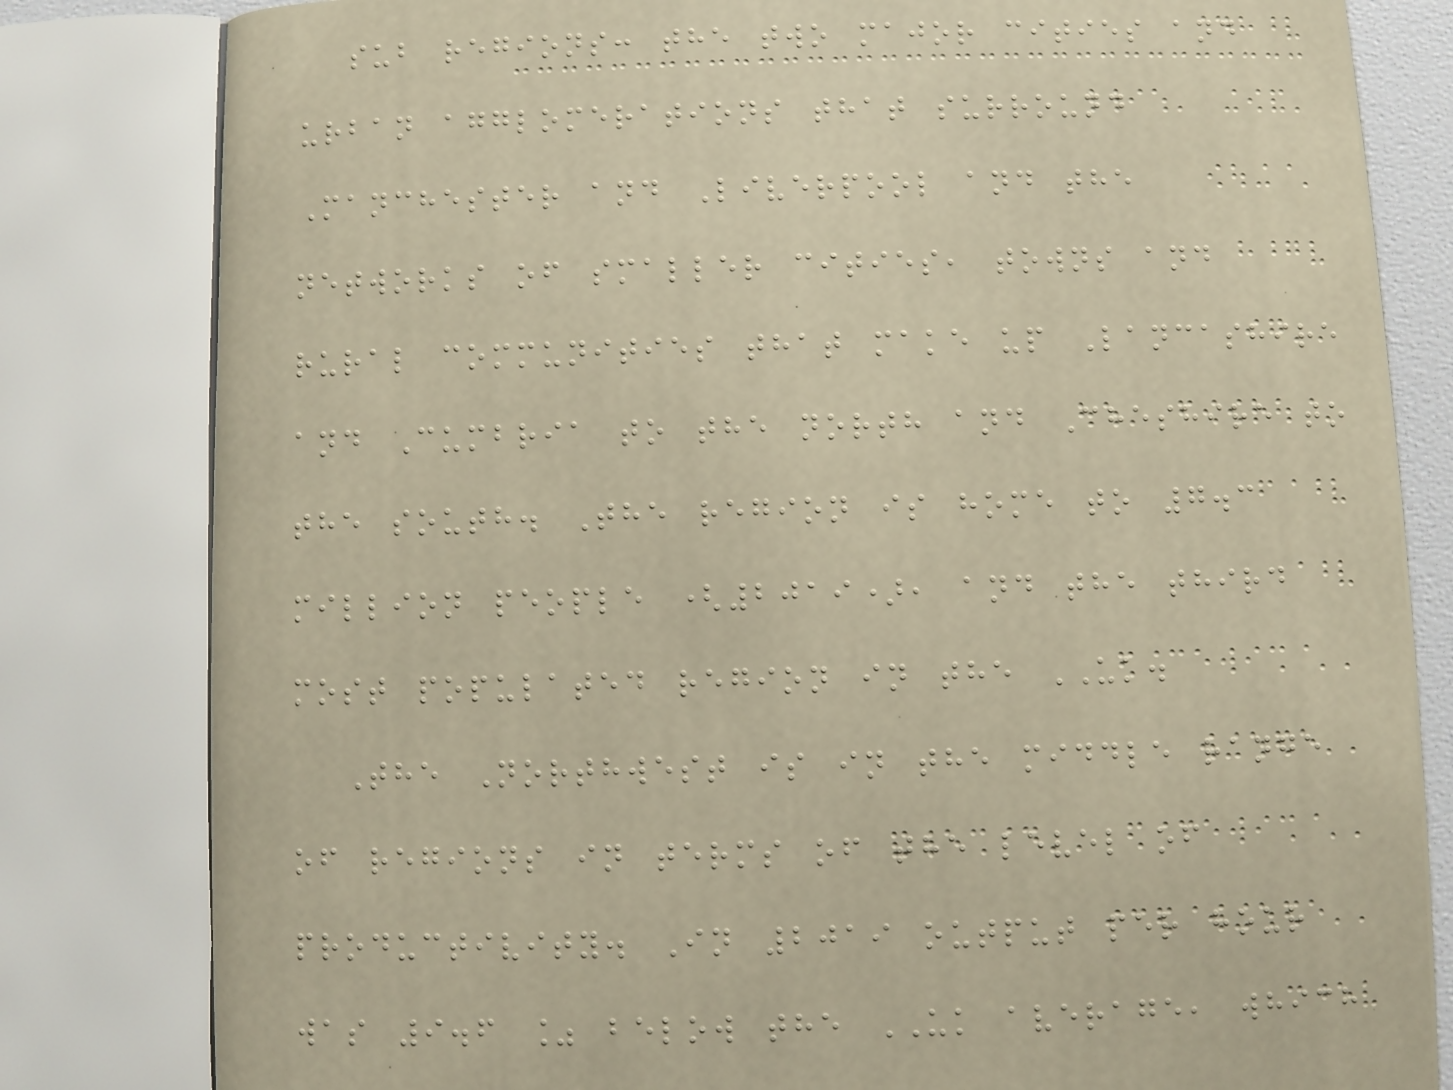sub regions: the two major cities and
urban agglomerations that surround
Manchester and Liverpool and the
networks of smaller cities, towns and
rural communities that make up Lancashire
and Cumbria to the north and Cheshire to
the south. The region is home to 7.3
million people (2019), and the third
most populated region in the UK.
The Northwest is in the middle range
of regions in terms of the level of
productivity. In 2019 output per hour
was 9.6 % below the UK average, which
